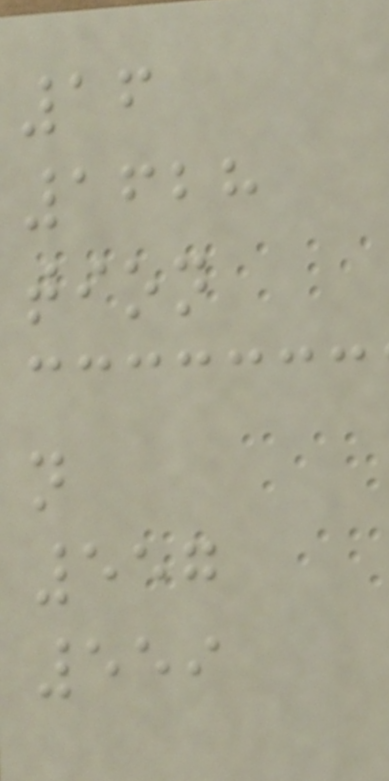16
1628
tion
n
557
559
